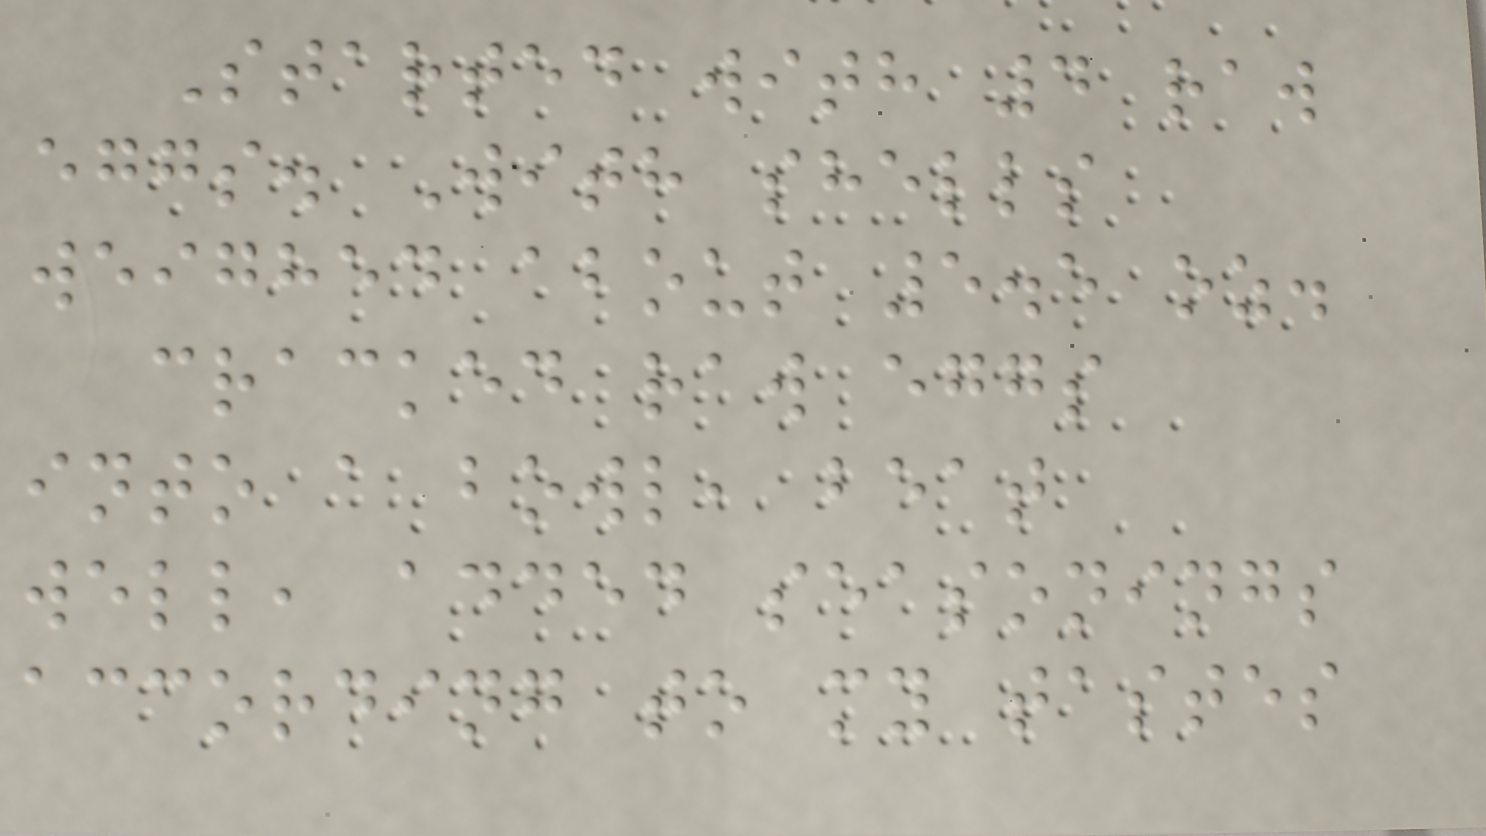Started with 4 raw
eggs. With shells
weighed about 5.5 oz.
cracked raw eggs
into a bowl, beat
well, added seasonings
according to my tastes
